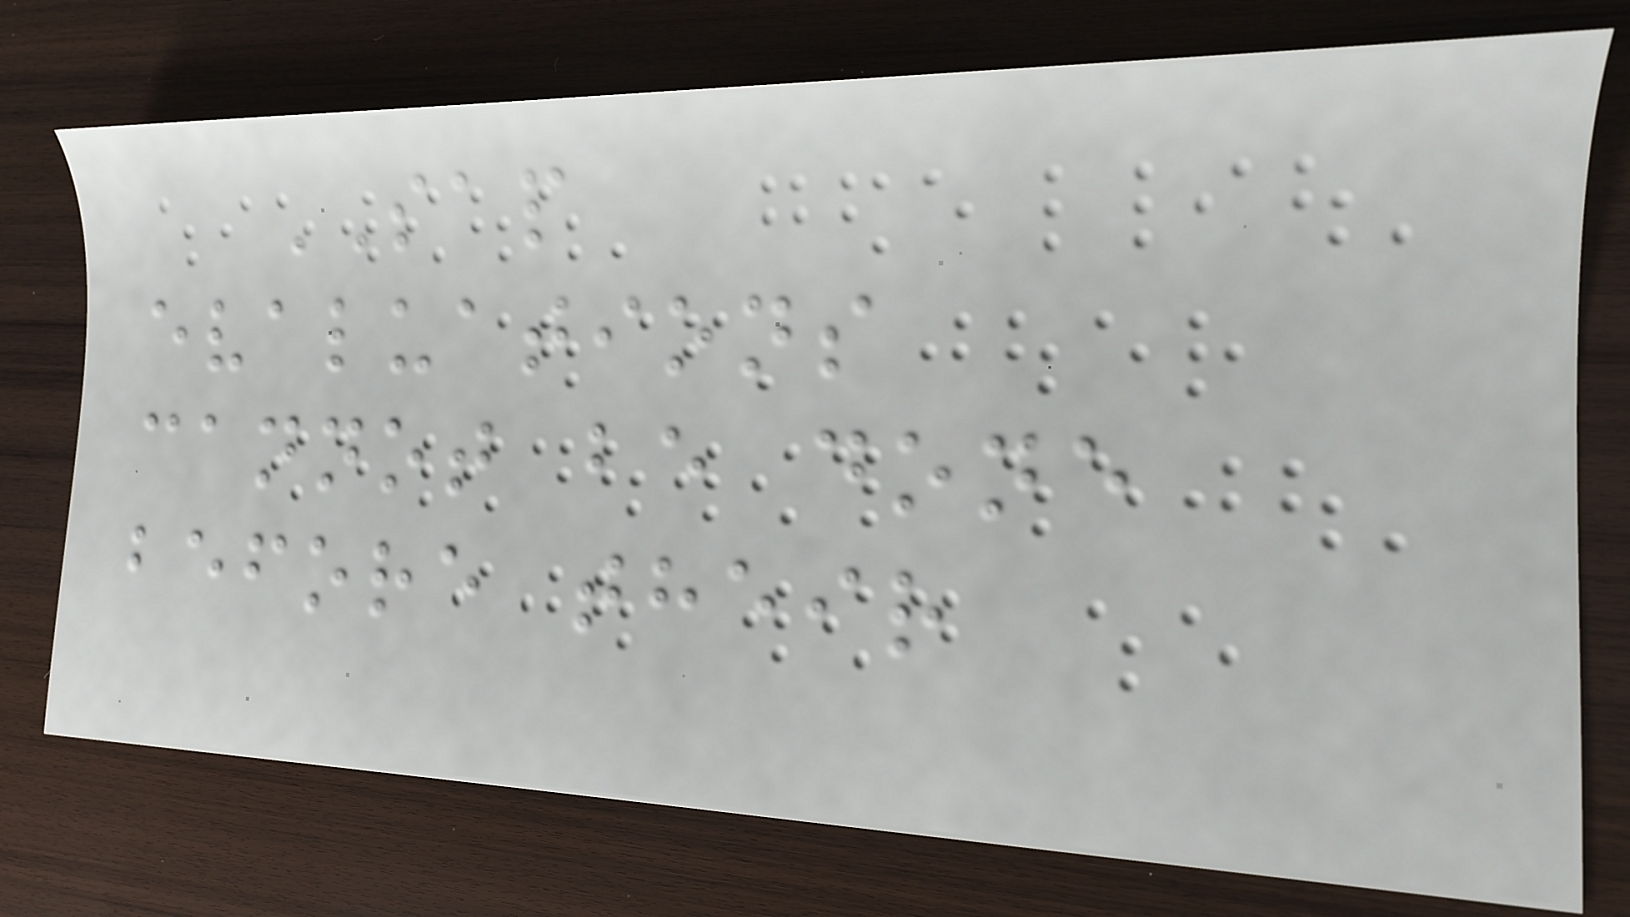SAP
evaluations
cannot be done
before their
